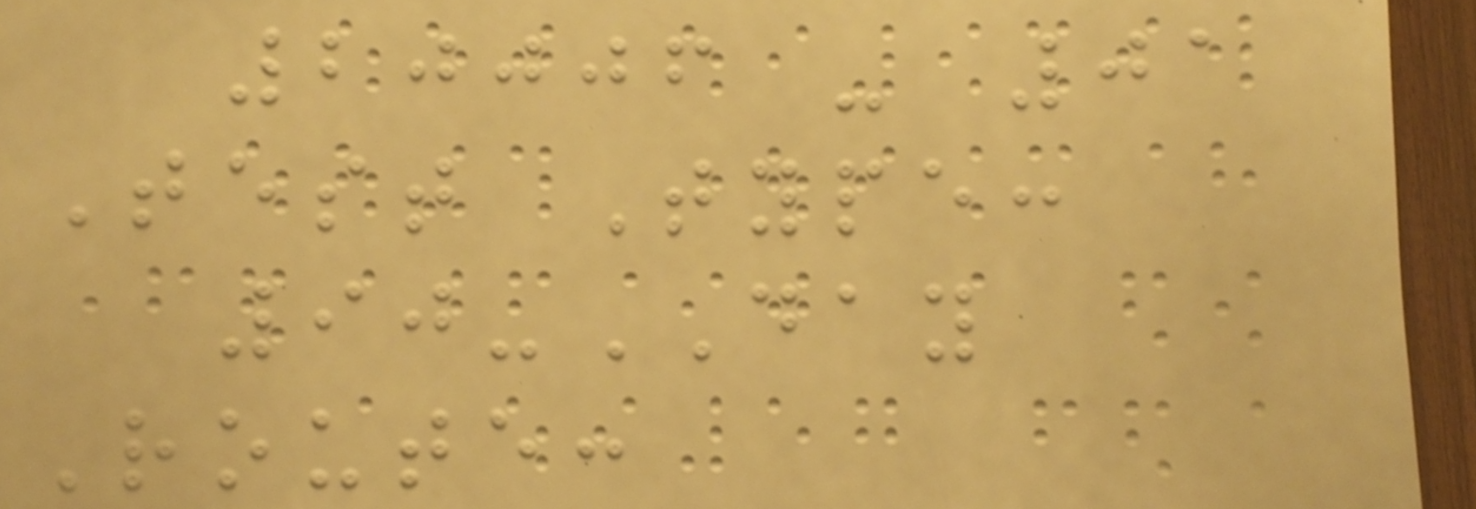20006 - 01
Test Type:
90-DAY
Route:
